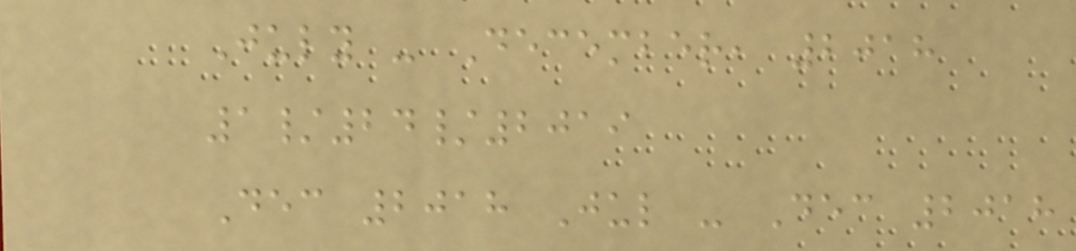July - December, 2018
1/24/2019
Dec 2018 Jul - Dec 2018
